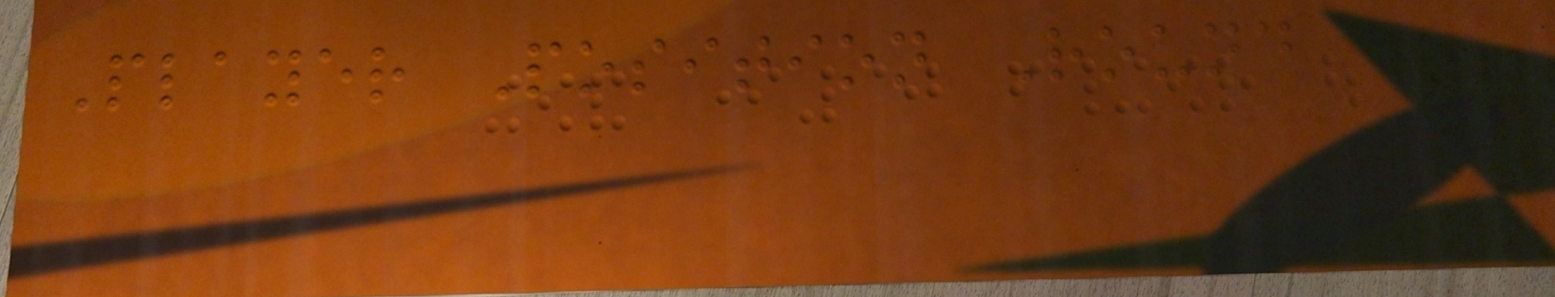Player Position Round
